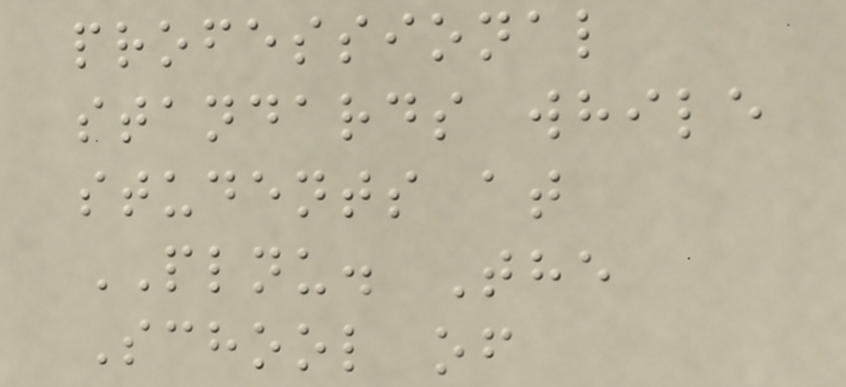professional
standards while
students at
PLNU. The
School of
